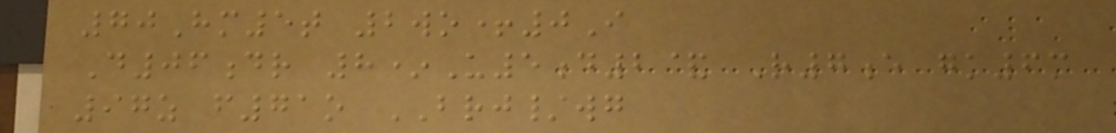70Hm5t 2wo+0I
D06dr 8*U5d2& R7e gk6m
97z f71o BRJ/wg
